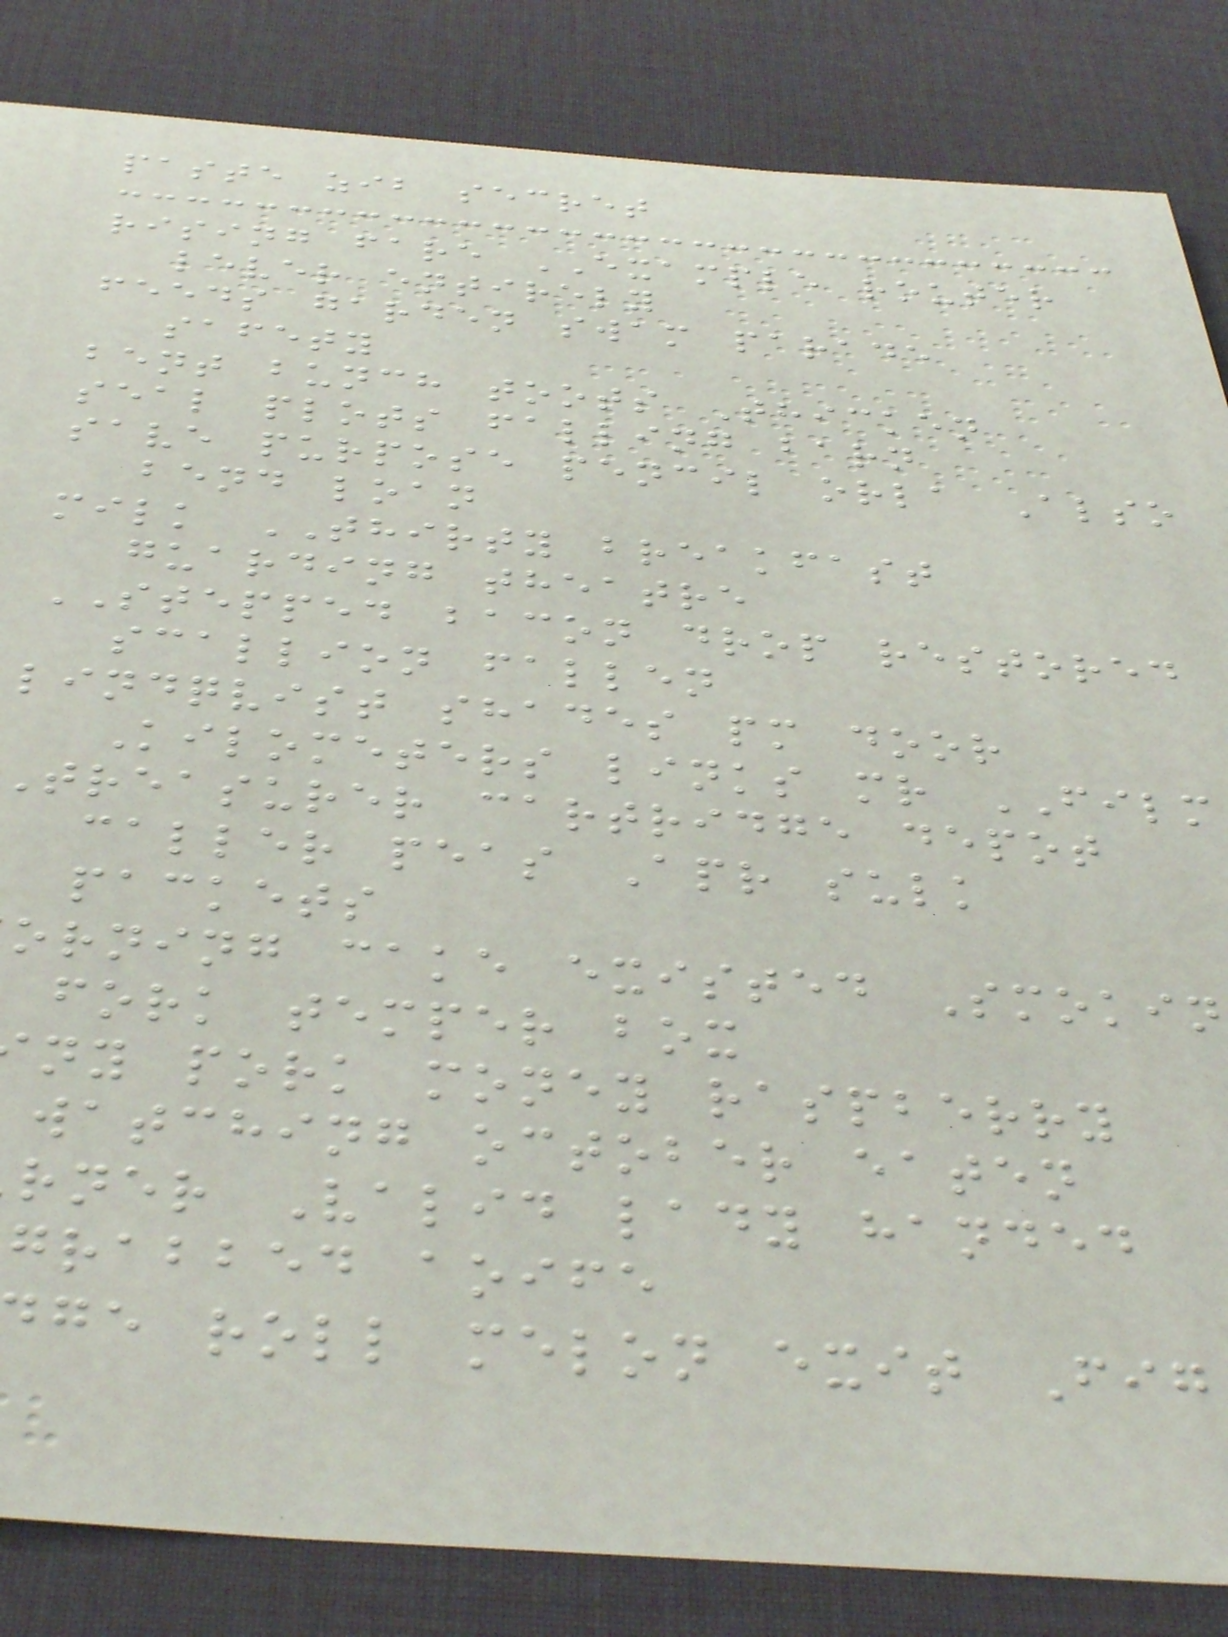paste zib secret
rising fare EXAMPLE router
lever entirely
feeds garden swam parade
safety
bent bunch toots Thicken
seal plots falling barn
save purpose pencil orla Also
bend loan
milk THIRTY breakfast
guarding theatre
STEPPED bacon drop restored
scallion fallen
lindqvist shades pm door
Kilometers links mr FILM
treasurer cartridge depot
caller peas Apr sulk
packets
orning cake existed Smokin
fork temper box
ny pork money raspberry
watching october eaten
rner Valid lady handed
grabbed aoife
ge roll melon exit Fig
